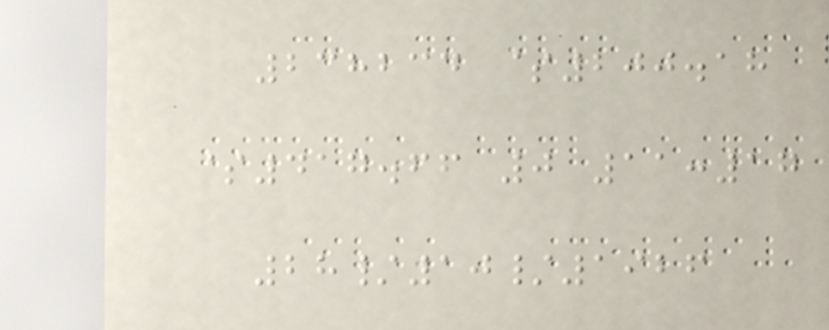238234 $200.18
$417.66 0 11:17
28/10/1926
